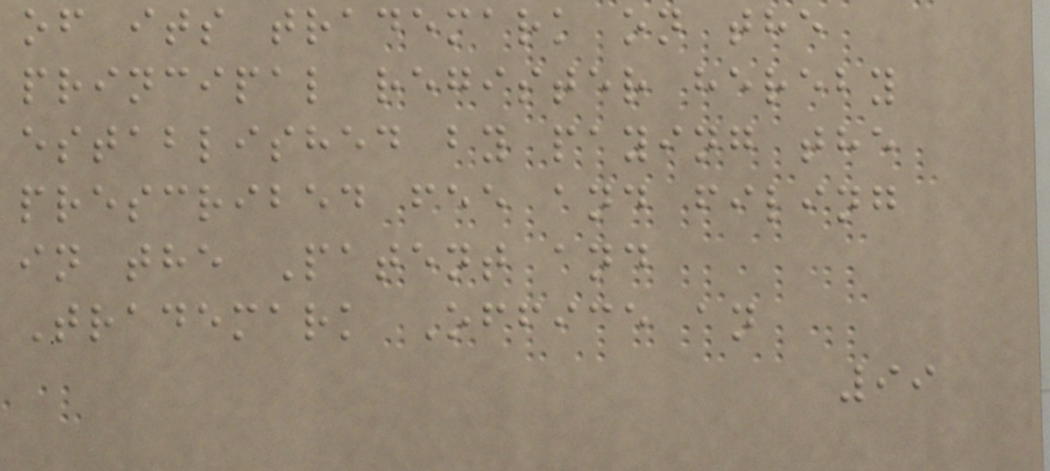of its trademark on the
principal register hereby
established by paying the
prescribed fee and filing
in the Patent and
Trademark Office an
99
